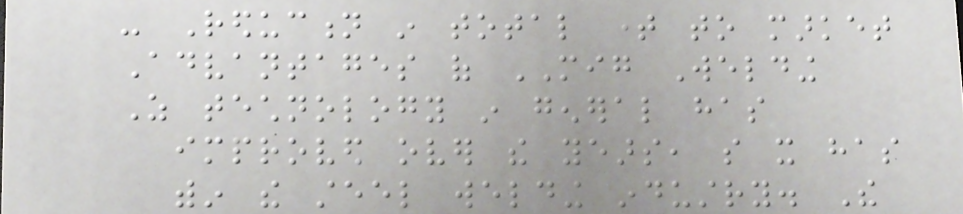- Reduction in total time to market
Advantages of MIG Welding
As technology in general has
improved over the years, so it has
within the steel welding industry. The
